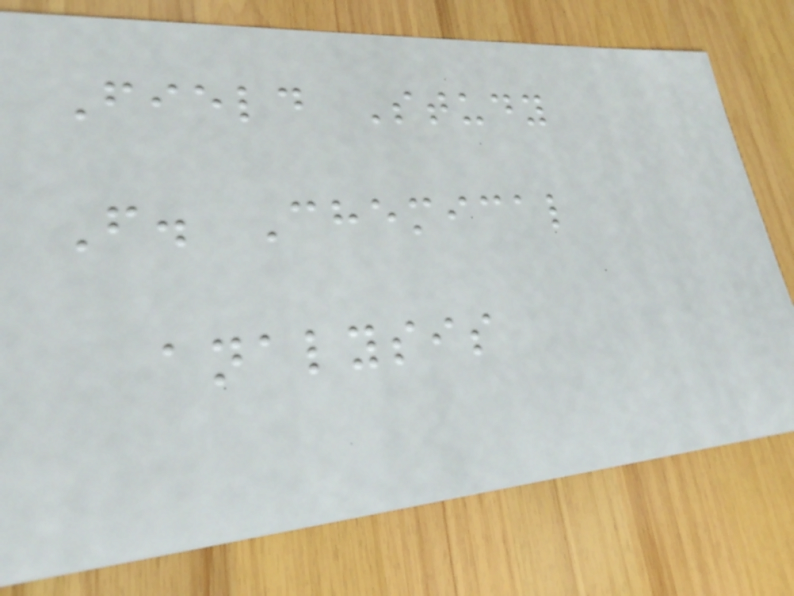Field Study
F. Chemical
analysis
